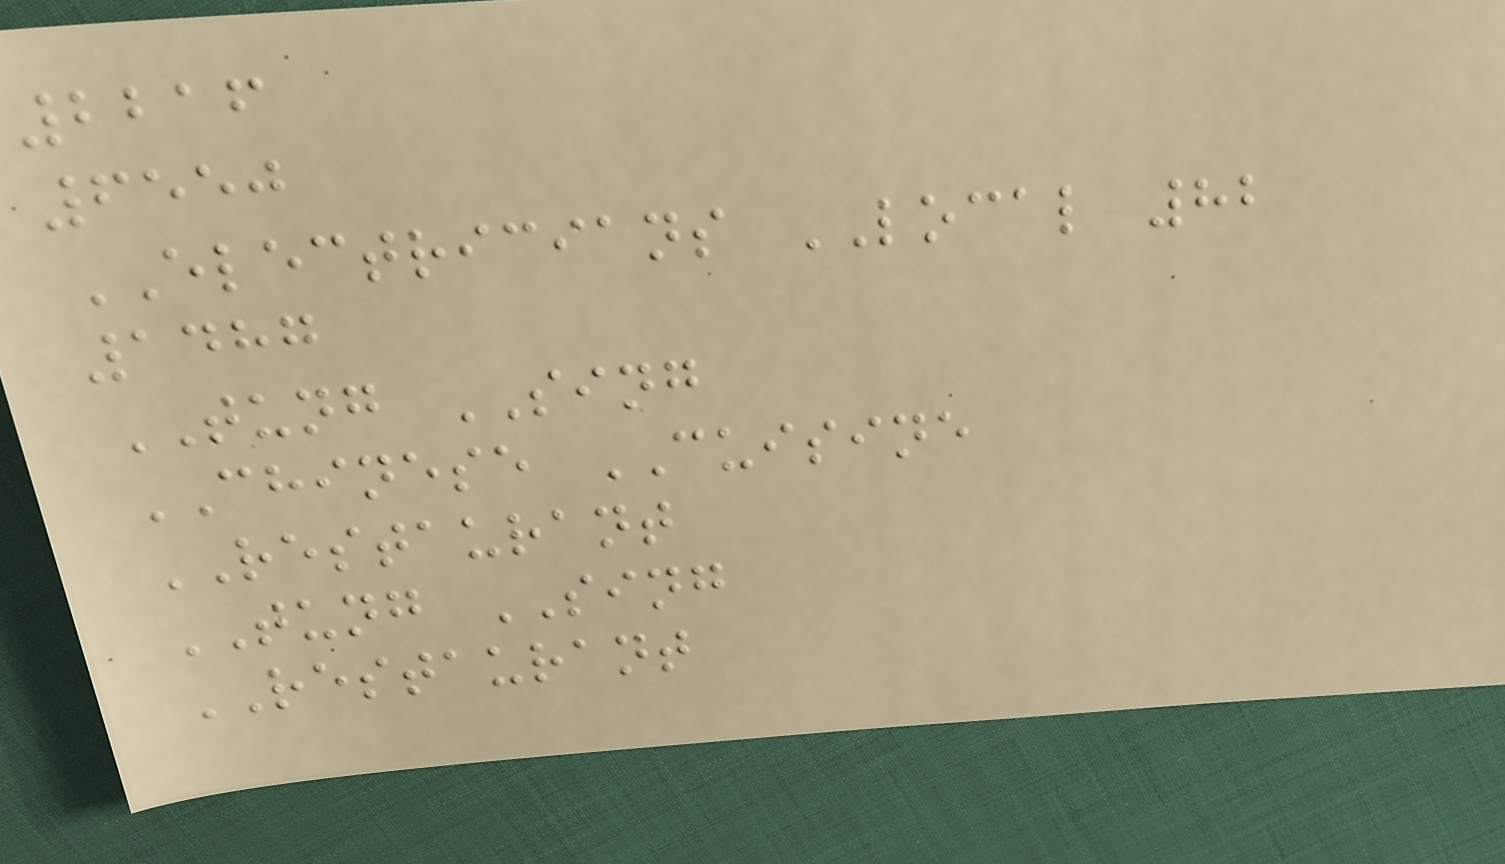2216
6550
ELECTRICIANS LOCAL 82
1487
TUNG SING
CHINESE CUISINE
RESTAURANT
TUNG SING
RESTAURANT
